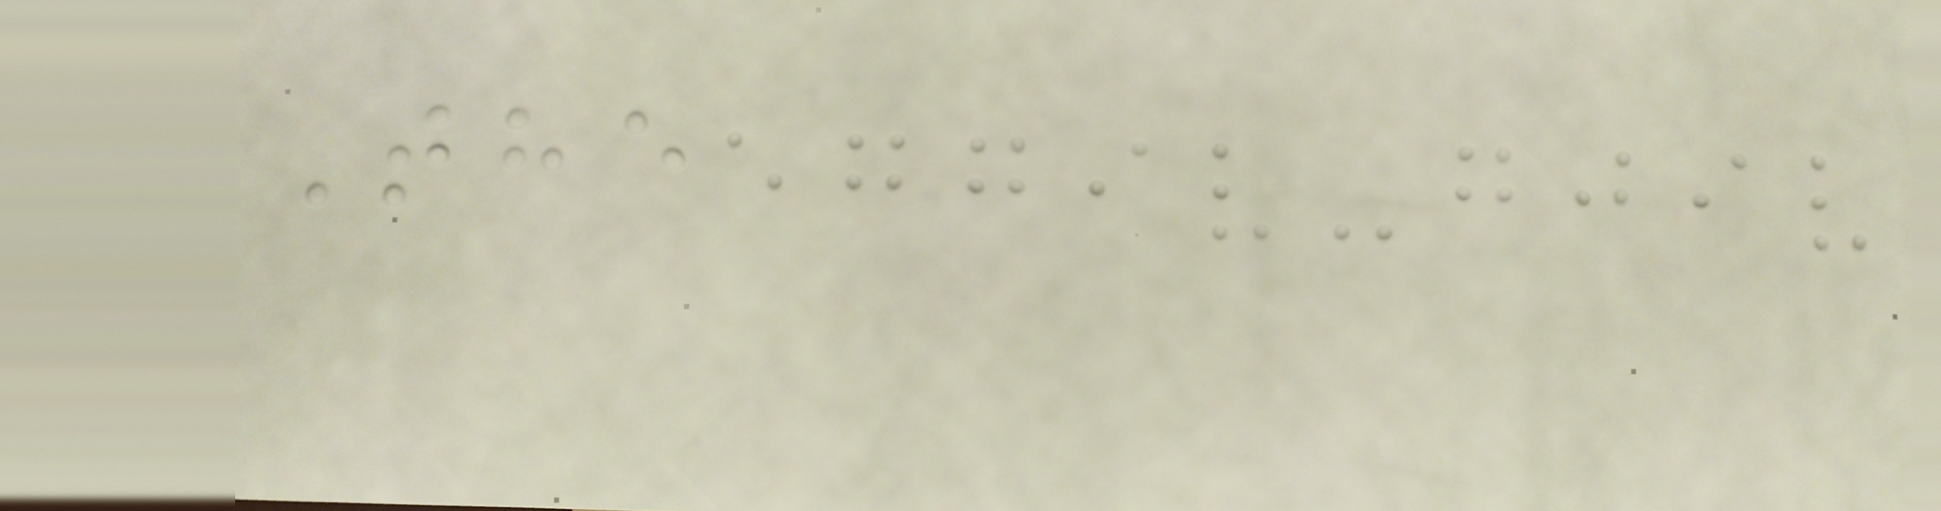The
